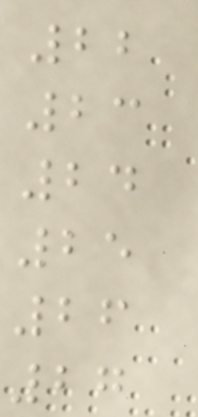22
23
24
25
26
27
